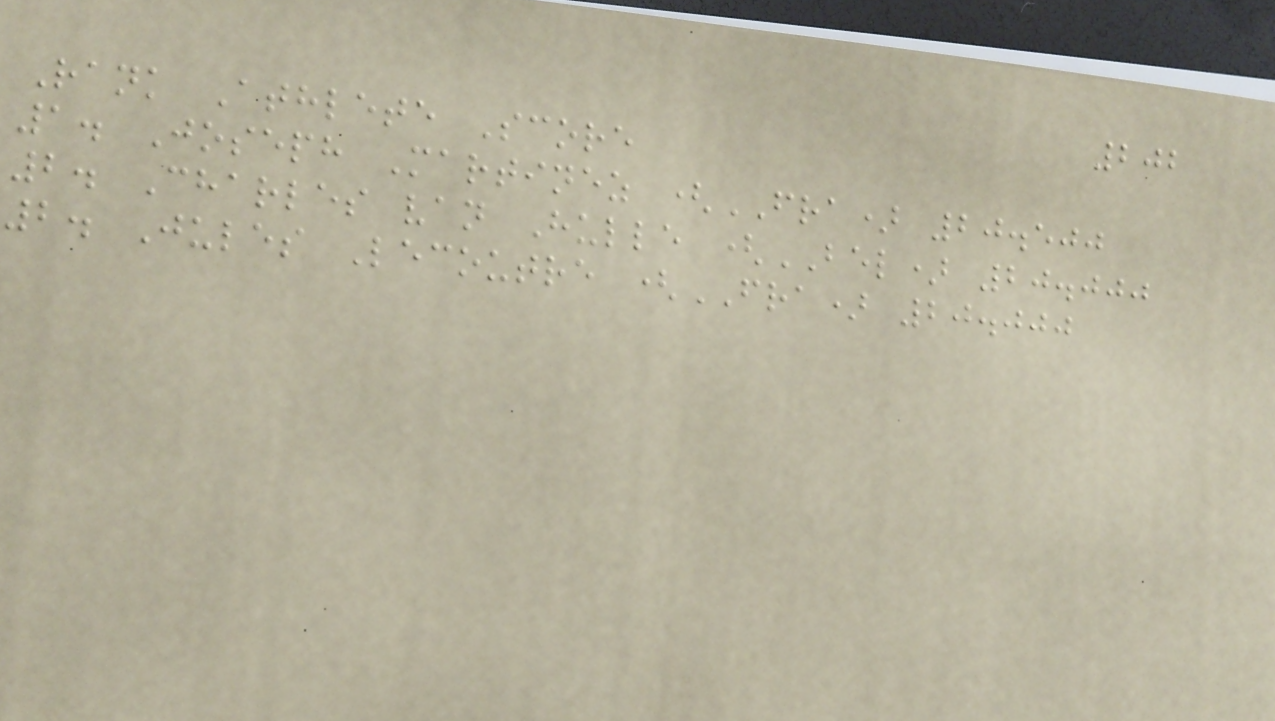202
Rank Athlete Score
1. Joseph Martinez (FRA) 20.500
2. Charles van Hulle (BEL) 20.000
2. Jules Lecoutre (FRA) 20.000
